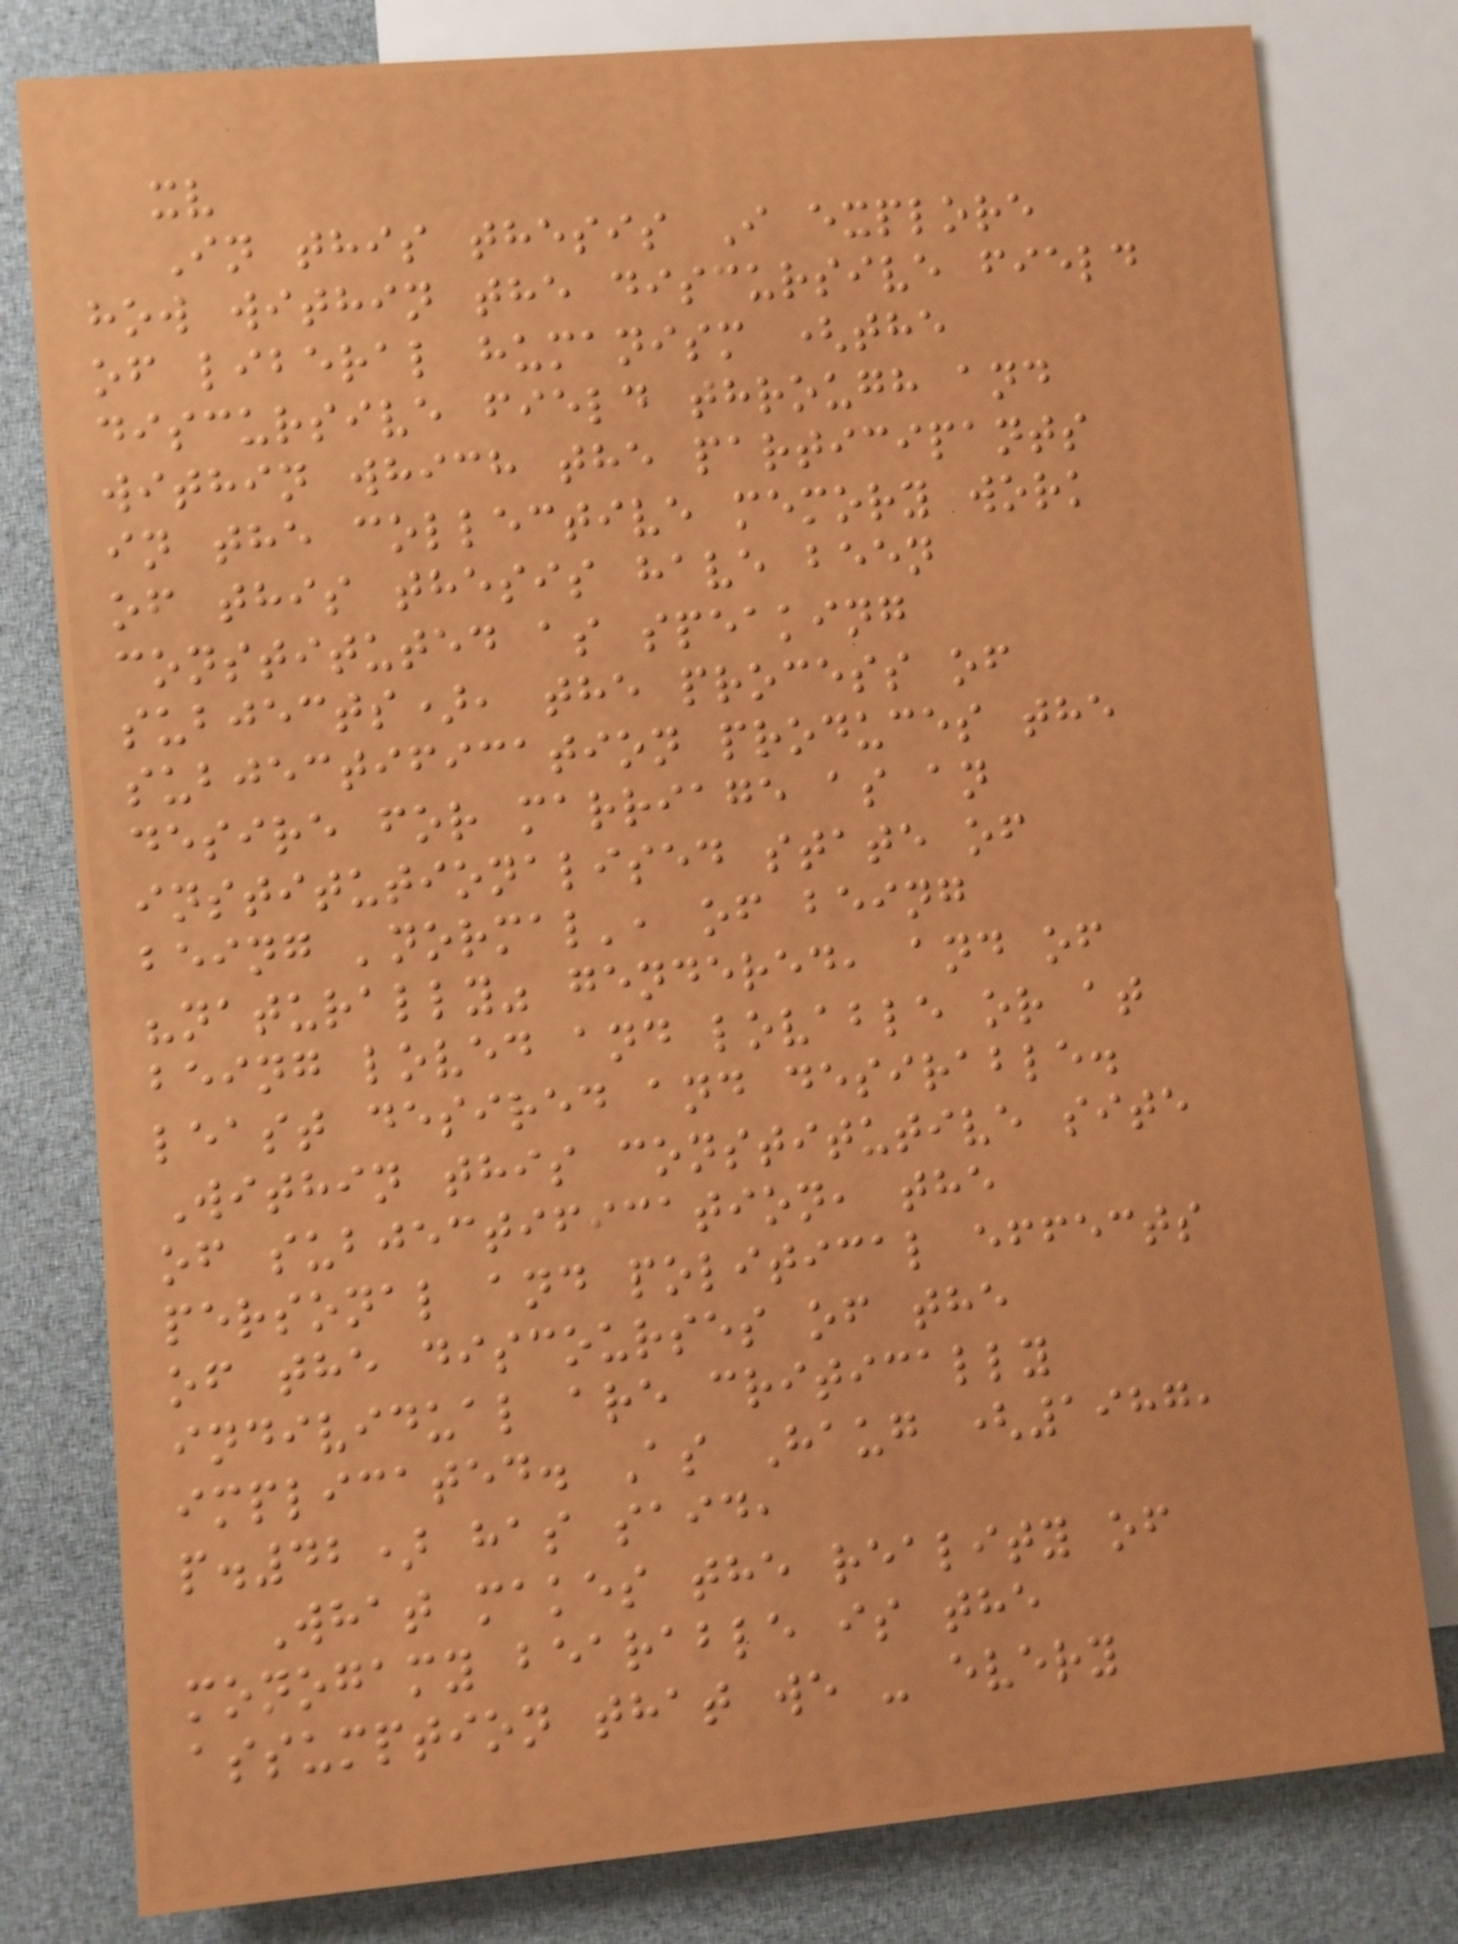xv
In this thesis I explore
how within the discursive field
of liberal humanism (the
discursive field through and
within which the participants
in the collective memory work
of this thesis have been
constituted as speaking
subjects), the process of
subjectification produces the
desire for marriage as an
institutionalised state of
being 'normal', of being
"naturally" gendered, and of
being loved and lovable or at
least desired and desirable.
Within this constitutive site
of subjectification, the
personal and political effects
of the discourses of the
individual are critically
implicated. As Haug (1987,
p.42) has said,
What makes the reality of
monogamy bearable is the
assumption that we - every
